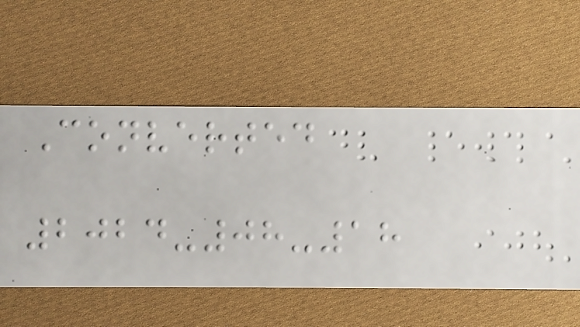Converted
2024-08-18
